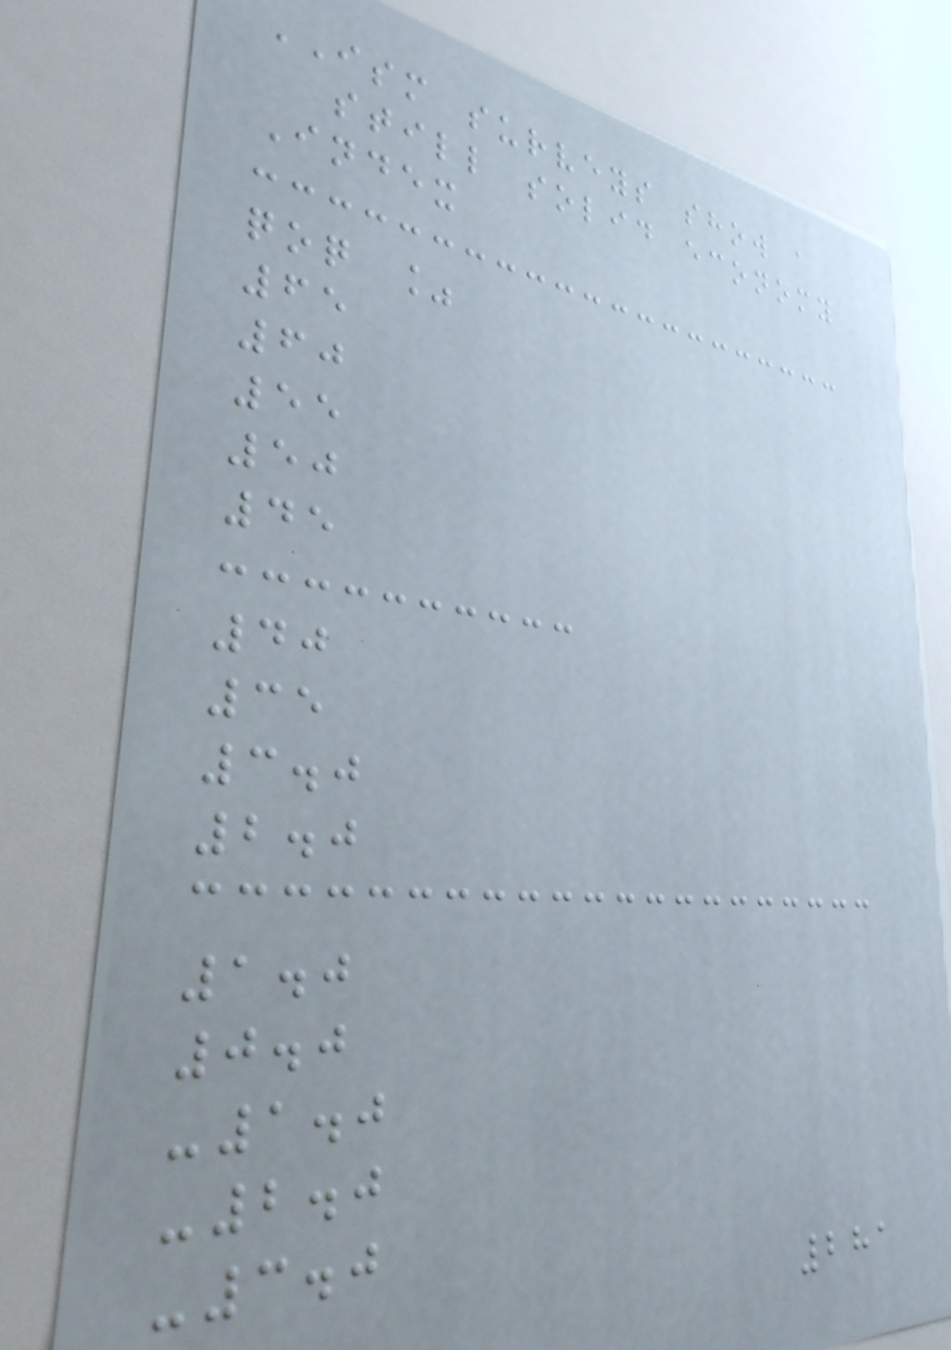ISM surveys show a
still solid economy
Index
qoq %
65
60
55
50
45
40
35
3.0
2.0
1.0
0.0
-1.0
-2.0
-3.0
281
